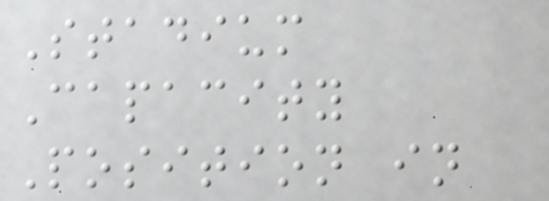Stadium
Capacity
Position in
